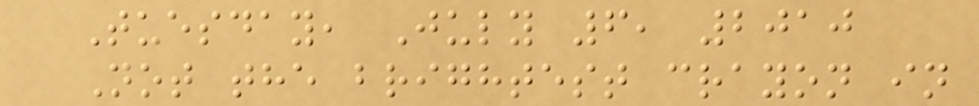Tuesday, July 6, 2010
Not the brightest crayon in
